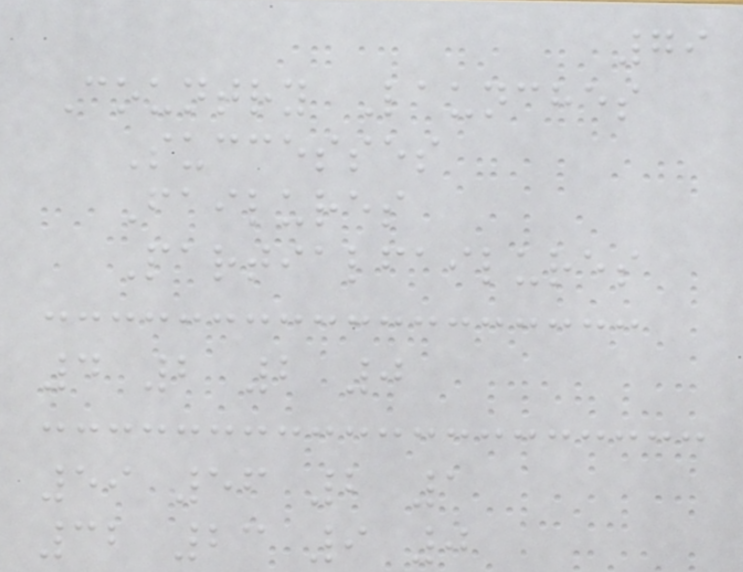79
Country Launches
Successes
Failures
Partialfailures
4 2 2 0
59 56 2 1
32 23 9 0
